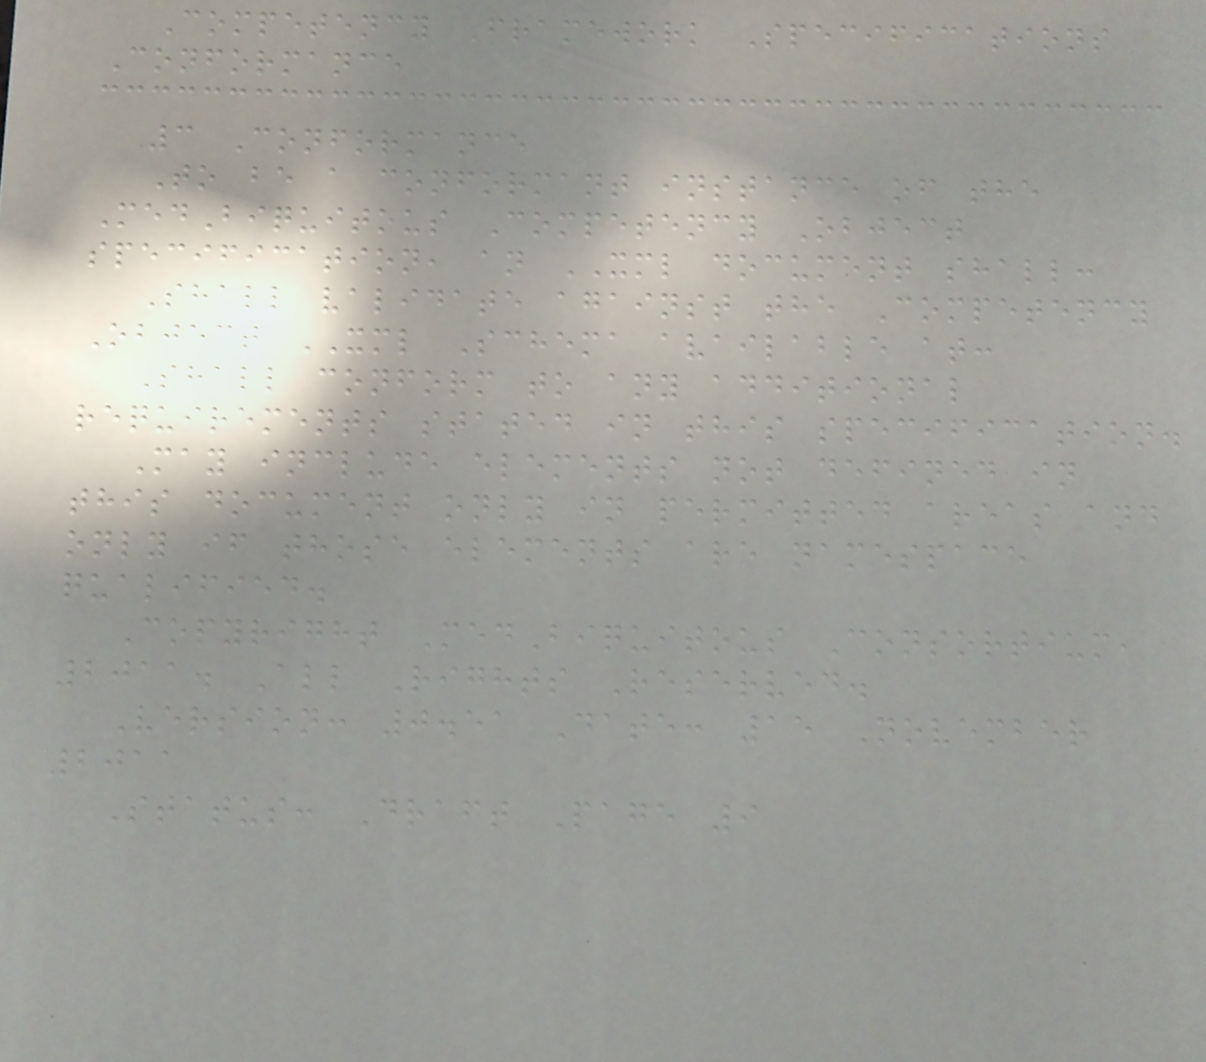Competency Framework Specifications
Conformance
3 Conformance
To be a conformant instance of the
MedBiquitous Competency Object
specification, an XML document shall:
Shall validate against the Competency
Object XML Schema available at:
Shall conform to any additional
requirements stated in this specification.
May include elements not defined in
this document only in permitted areas and
only if those elements are namespace
qualified.
Copyright MedBiquitous Consortium,
2011. All Rights Reserved.
Version: 0.51 Date: 15 November
2011
Status: Draft Page 9
